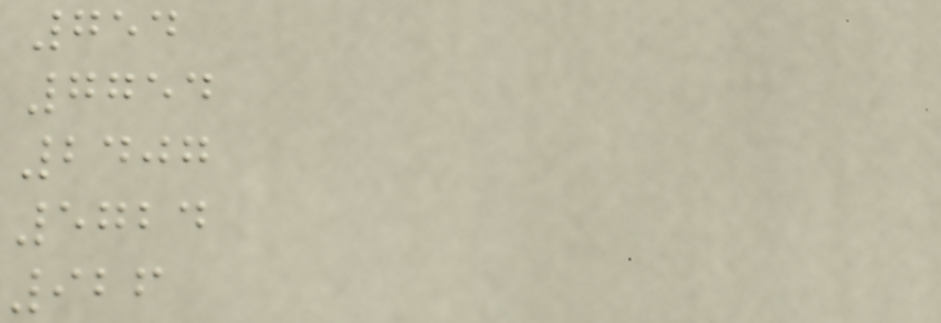754
7754
2407
5724
926
